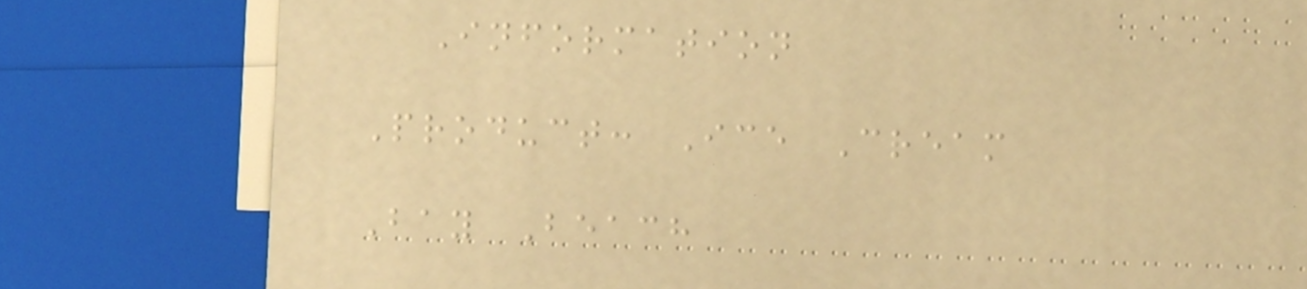Information
Product: Ice Cream
Bay Beach
